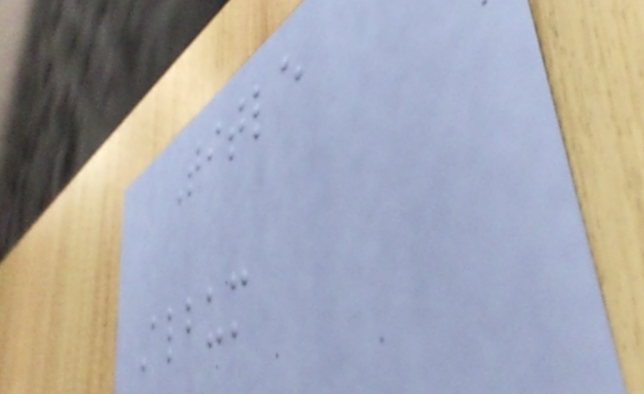Title
Album
